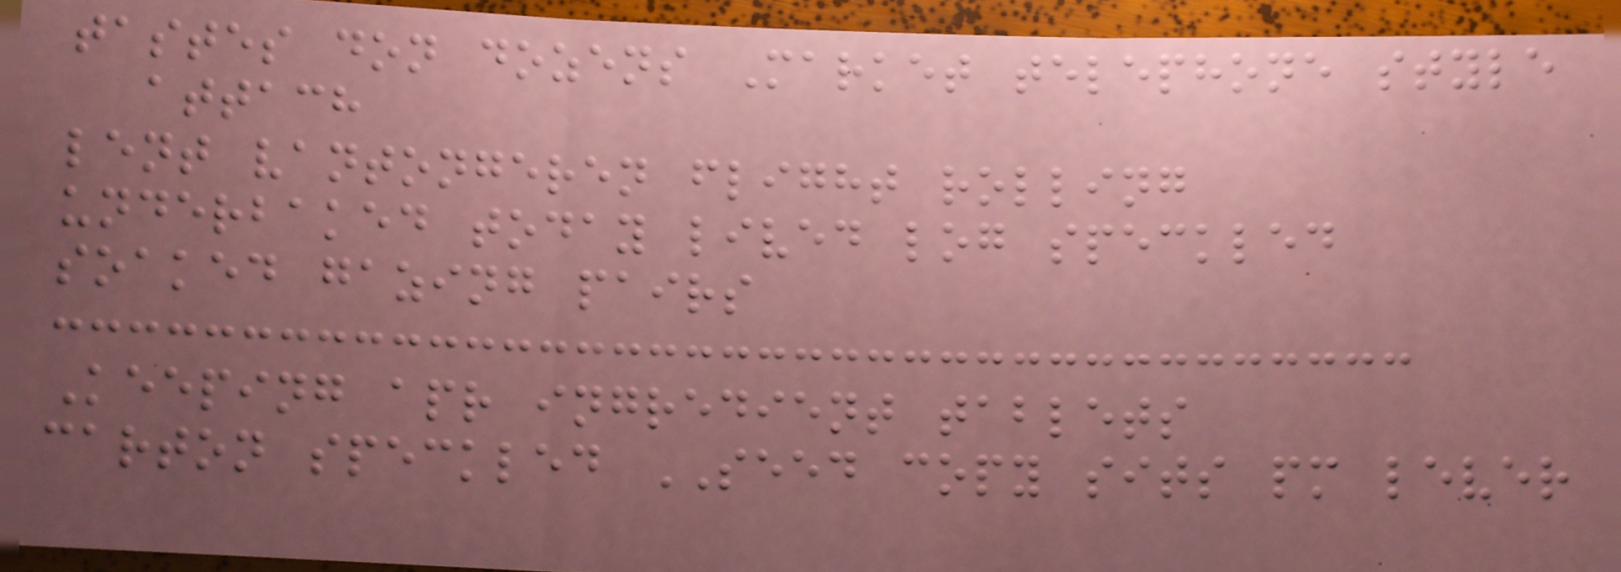tastes don dozens Market telephone style
attach
lent vantongeren flight rolling
underbaked today lived log speckled
soaked gazing pairs
Keeping apr ingredient tablets
carton speckled SEED copy sits pm lever
